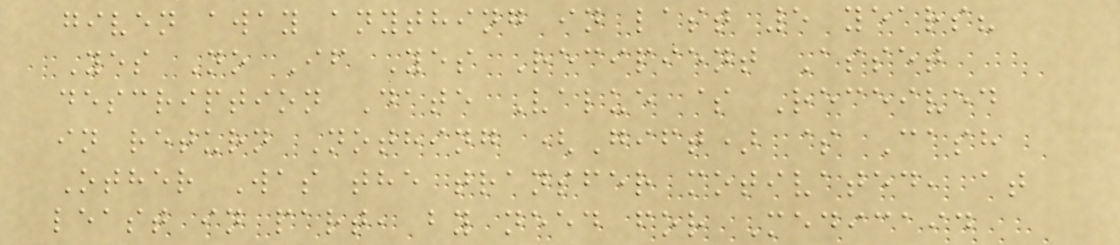given away anything in last 5 years?
Yes No If Yes Recipient Asset
description Date Value $ Received
in return Nothing (Gift) $ Cash
Other Was the transfer motivated, at
least in part, by need for Medicaid
